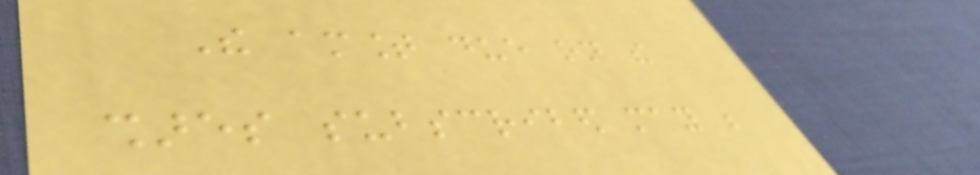The amount due on the
shares subscribed may be
